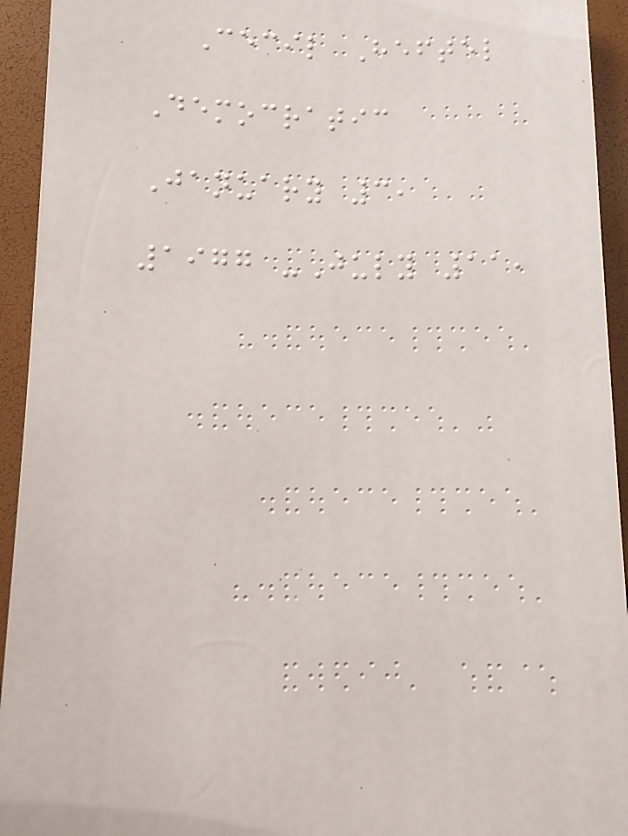Cecil Heftel
Democratic
January 3,
1977 -July 11,
